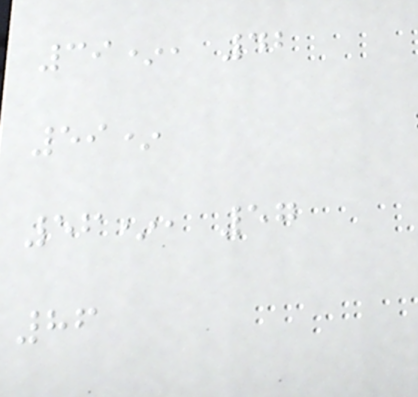39*, 42
59*
56*, 57
86
